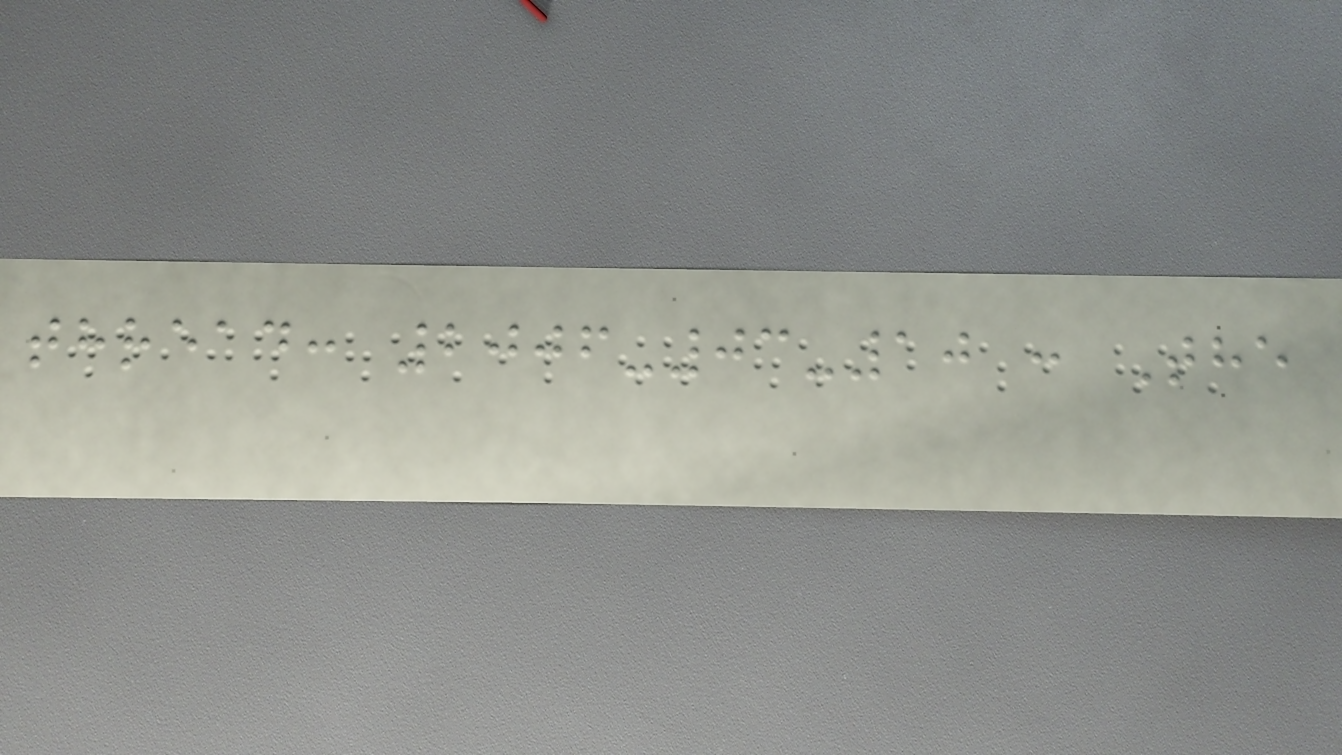thread: 2006-03-10 : The
